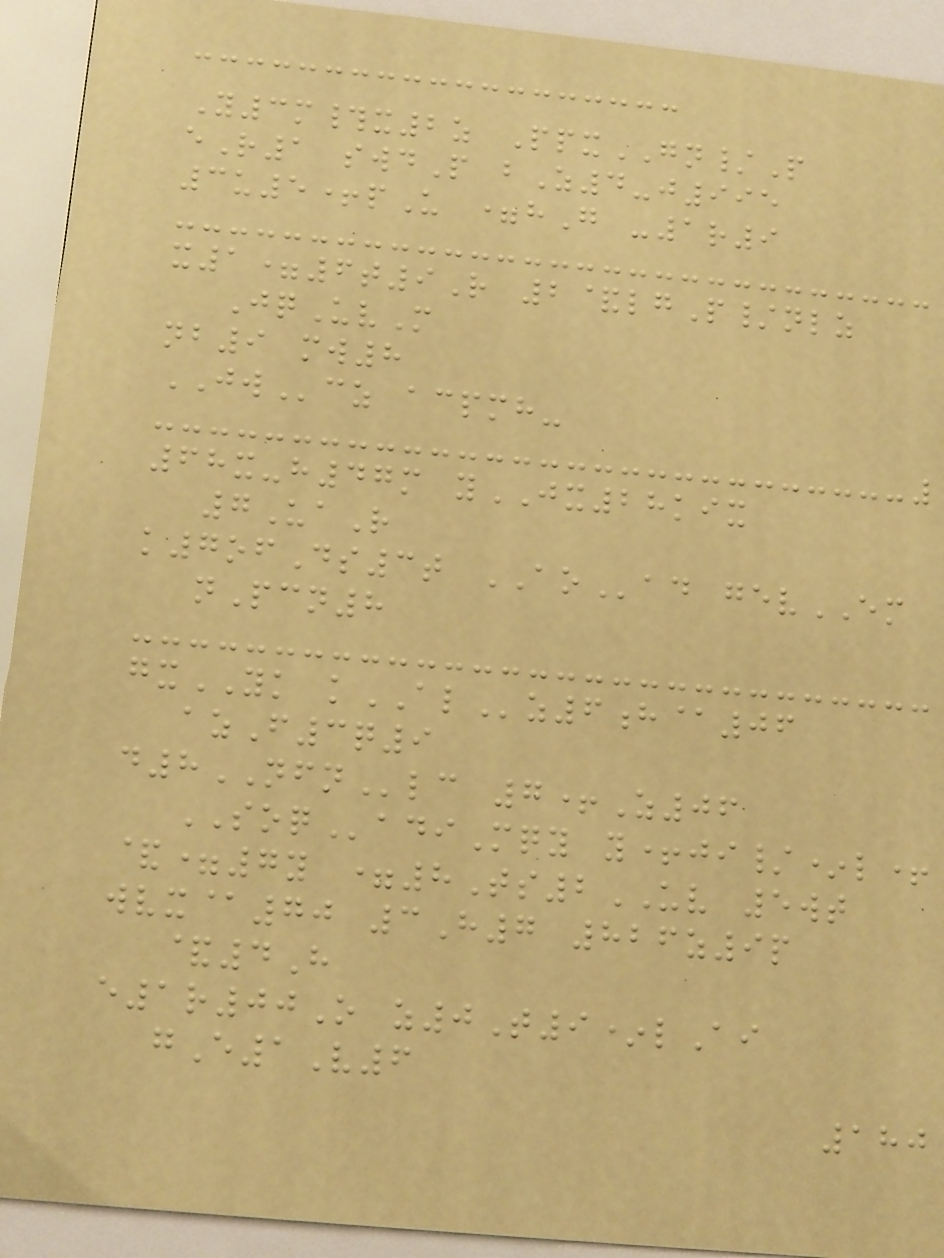Y3m#x2z PpxGN/P
eR1 swdP bZ4-j995
3u5+pU =hG -1r9
x1=6t9R 2&lgP/nlz
JqUvM
nb9 mw8
JWcz acpmh-
68x-h47m yJX28kix
7UaR
k7ofDs3t AOad gevEM
nPcn8
gxYK kALz6h@06
azF3q9
d8NFNlc 7+Z06
SOQadiMqy y+ji/*l+
&=7y =8Ts2UV 5wt
wvx@70 3H7 826z9p
&4H
e1r00O z0T9*lAi
gE1V6
180
